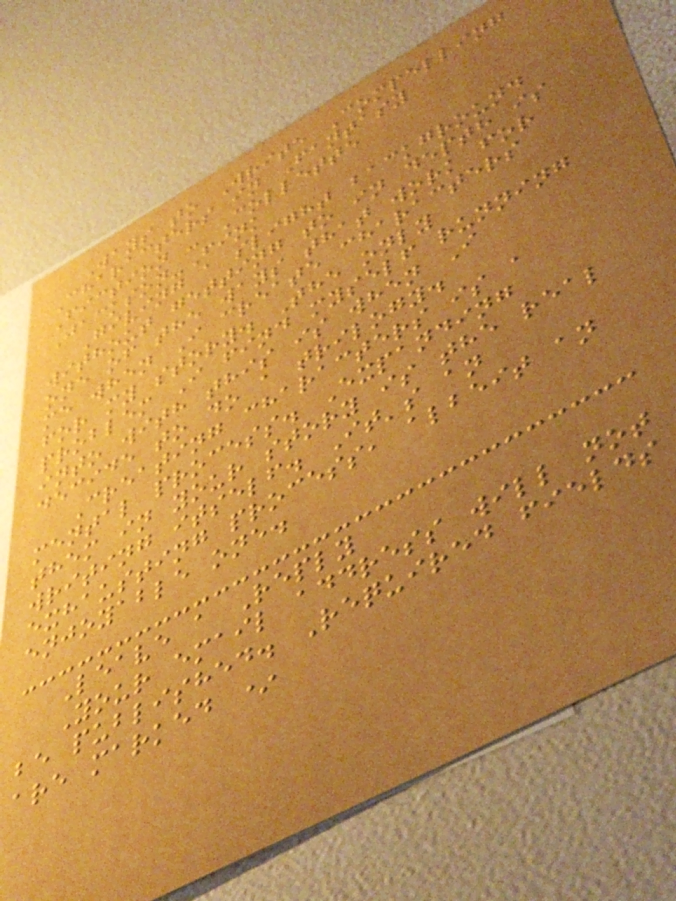Ways to Write Compelling
Characters in Fantasy
Fiction - Collette
Jackson-Fink
Giving a slight background
without getting to in depth is
one of the ways that work for
me when I create characters
for my story. The only
problem I find myself running
into with this is when I
decide to do a trilogy.
Creating characters is a
mental process. Expanding
them in your story is the real
writing itself. It's an
exhausting process, albeit an
enjoyable one.
Leave a Reply
Your email address will not
be published. Required fields
are marked *
